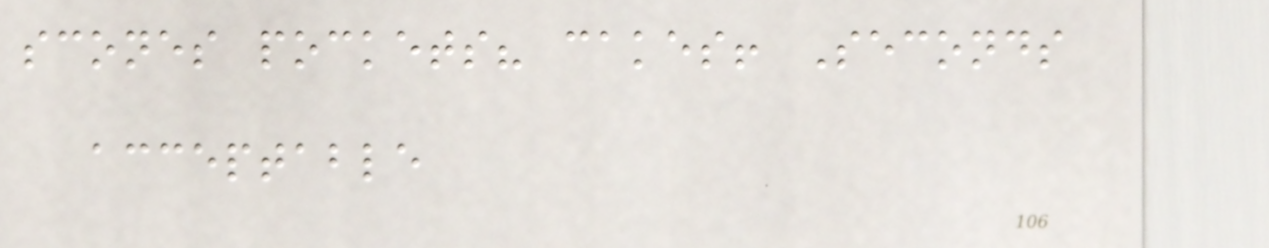scones pockets? cakes! Seconds
acceptable
